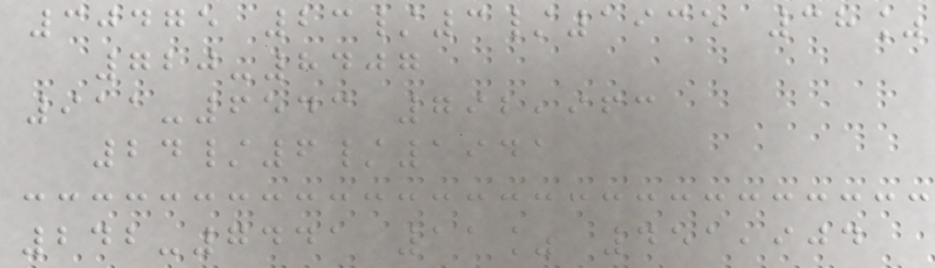30475 23/3/1935 38%
720-8407
911-6543 792,963
24/6/1941
242-7441 11% 451,904
